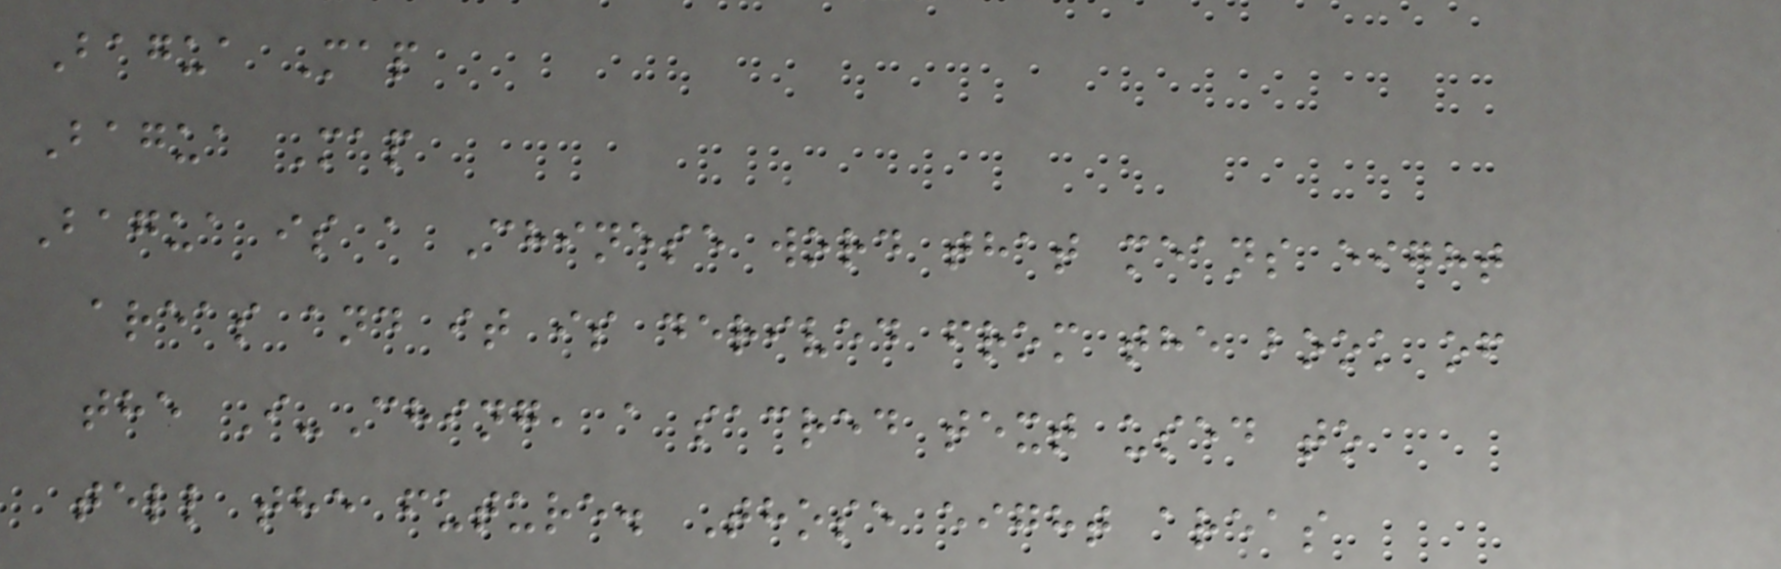Bagua Map
Bagua Map
Bagua is a Chinese word that means eight
areas and it is derived from the book of
the I-Ching, a sacred text used to
tell the future. Those eight areas
